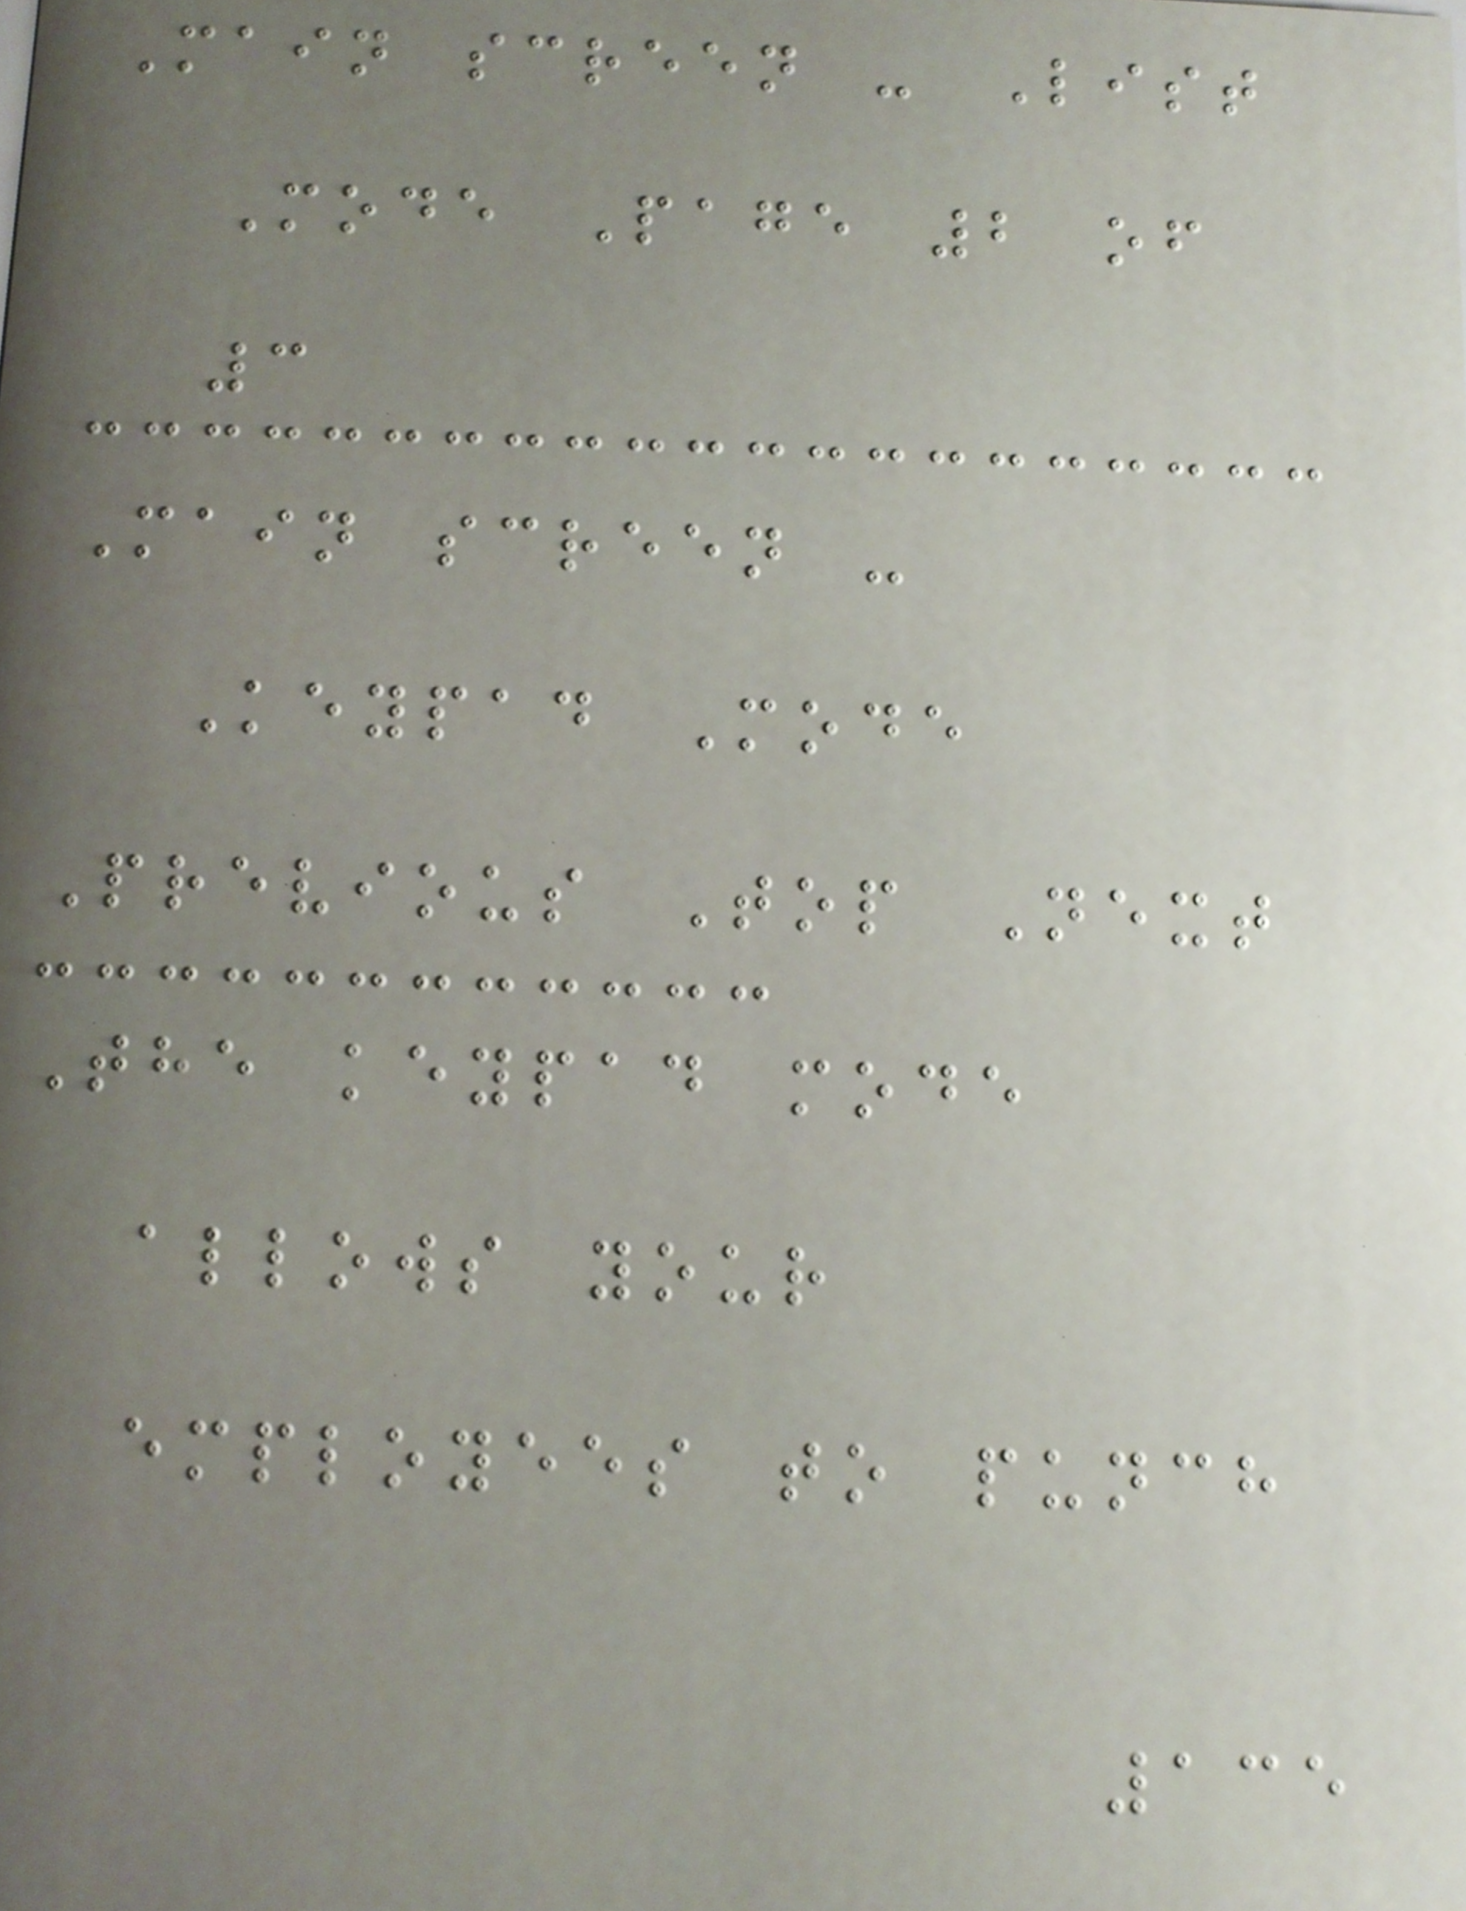Main screen - List
Mode Page 2 of
3
Main screen -
Keypad Mode
Previous Top Next
The keypad mode
allows your
employees to punch
135
